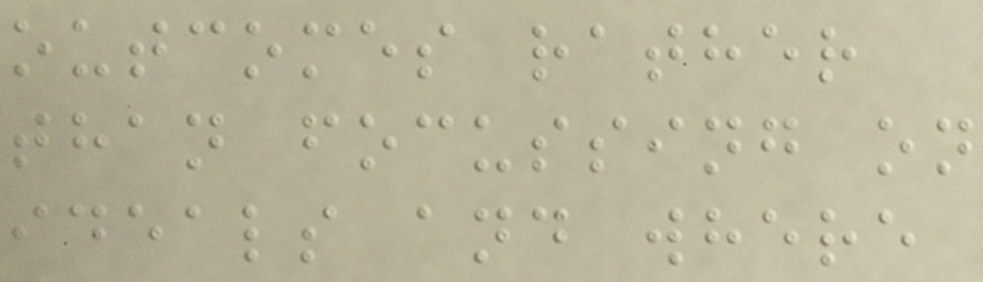outcomes rather
than focussing on
ideals and where
